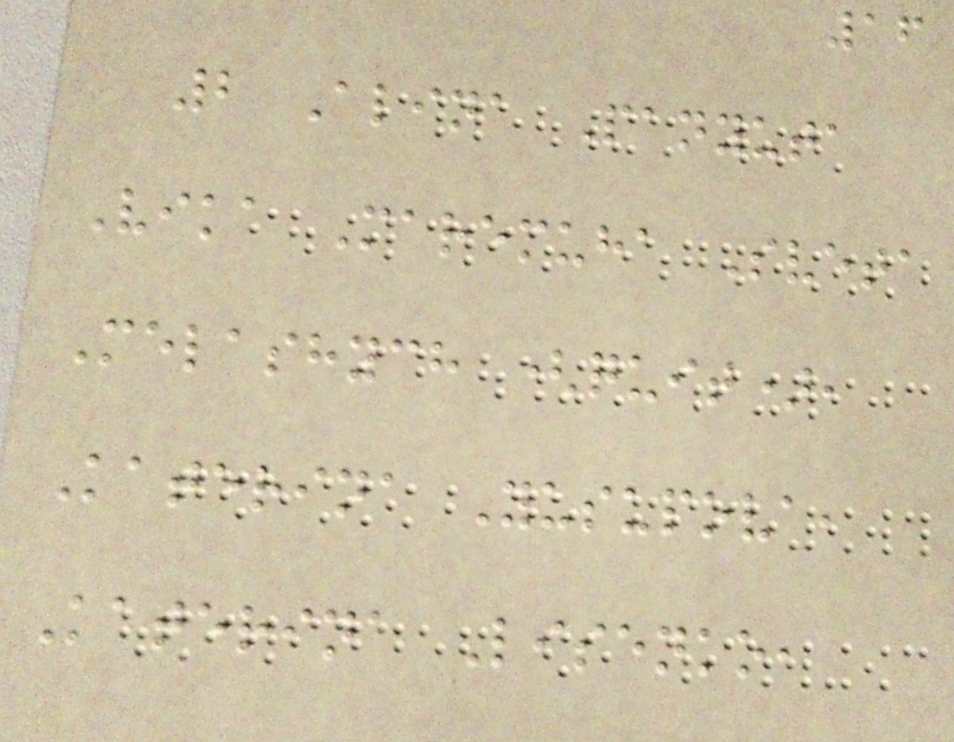16
2 Alina Panyuta
Vika Maremuha Sveta
Melashych (quit),
Katerina Yusupova,
Katerina Lisenko,
